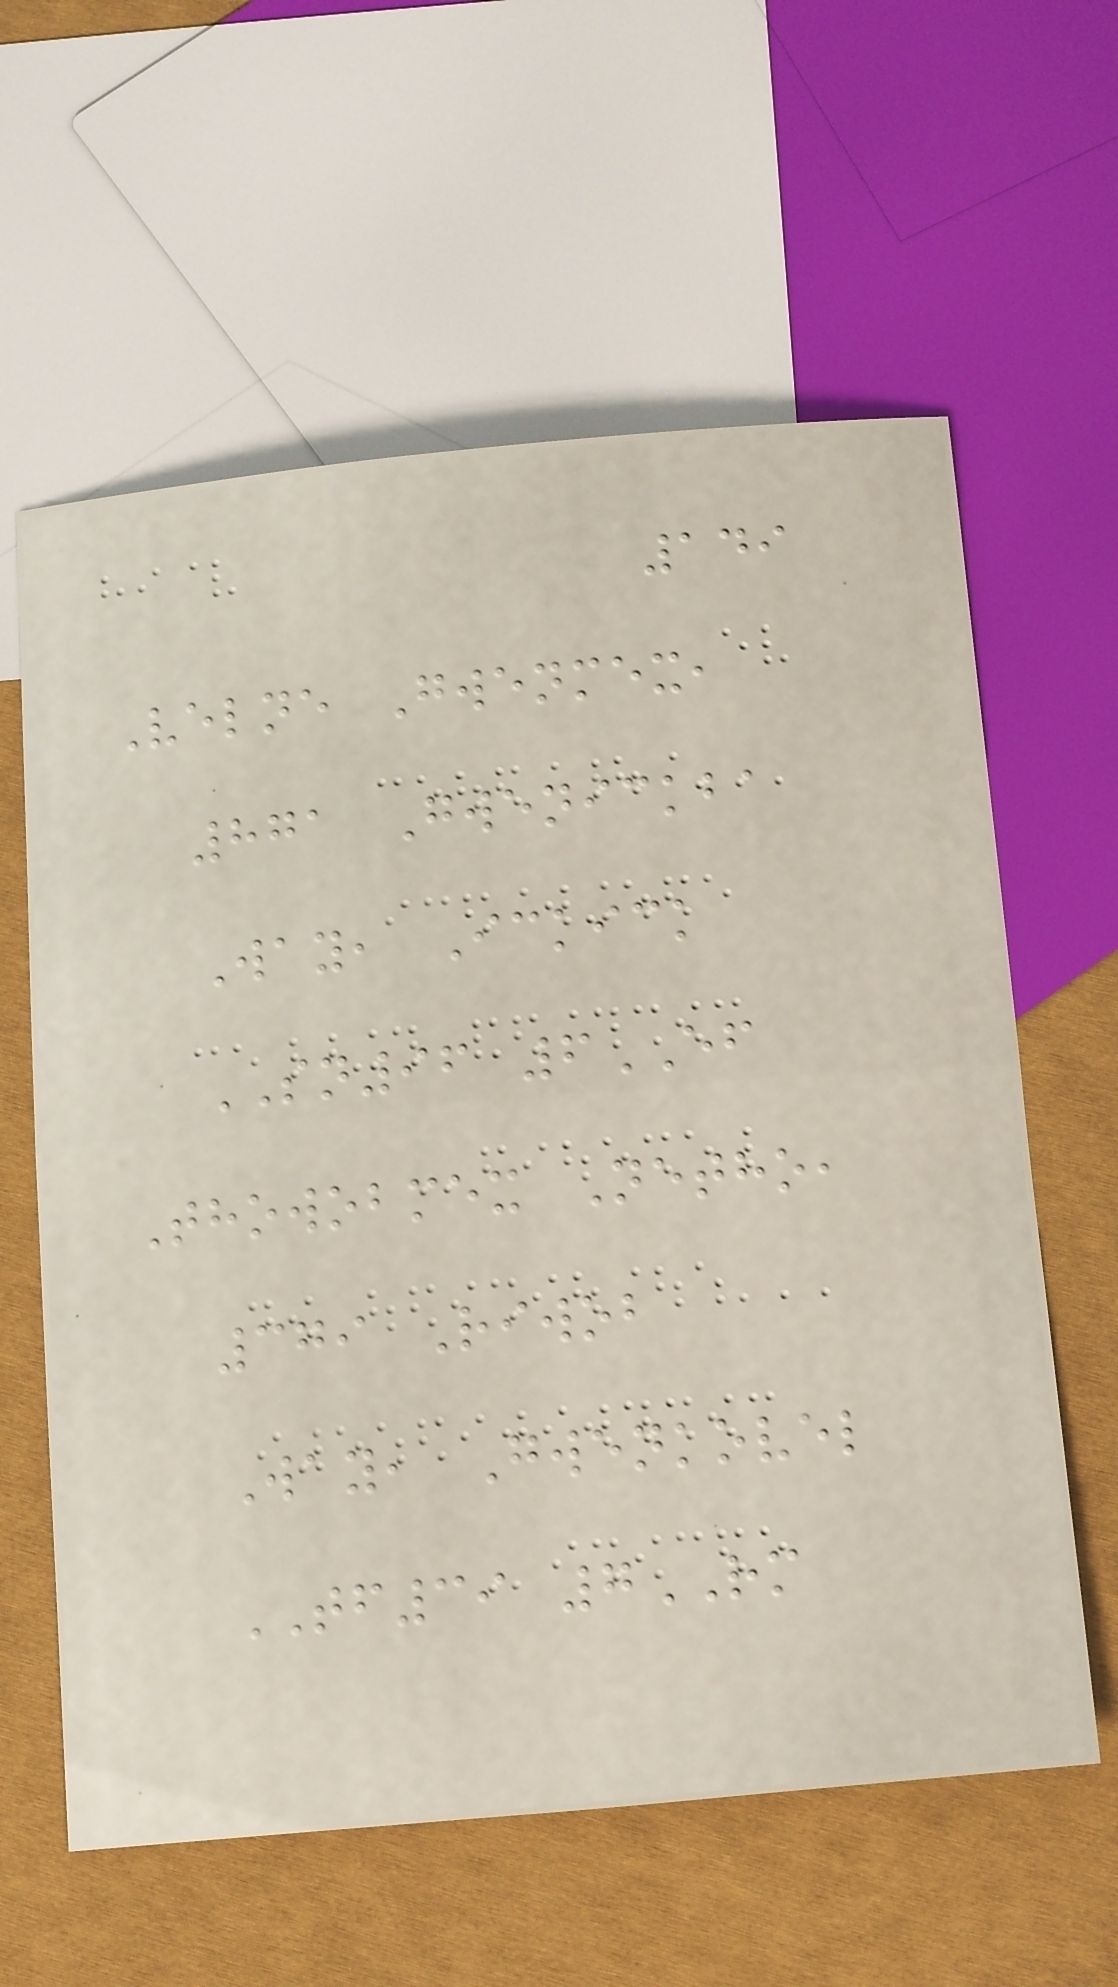149
Velne Gwenmex,
871 Gwenickba
Way, Ickick
SN96 6EF
Thowobmex Netho,
379 Riwob
Way, Gwenkovel
TF39 7RM
